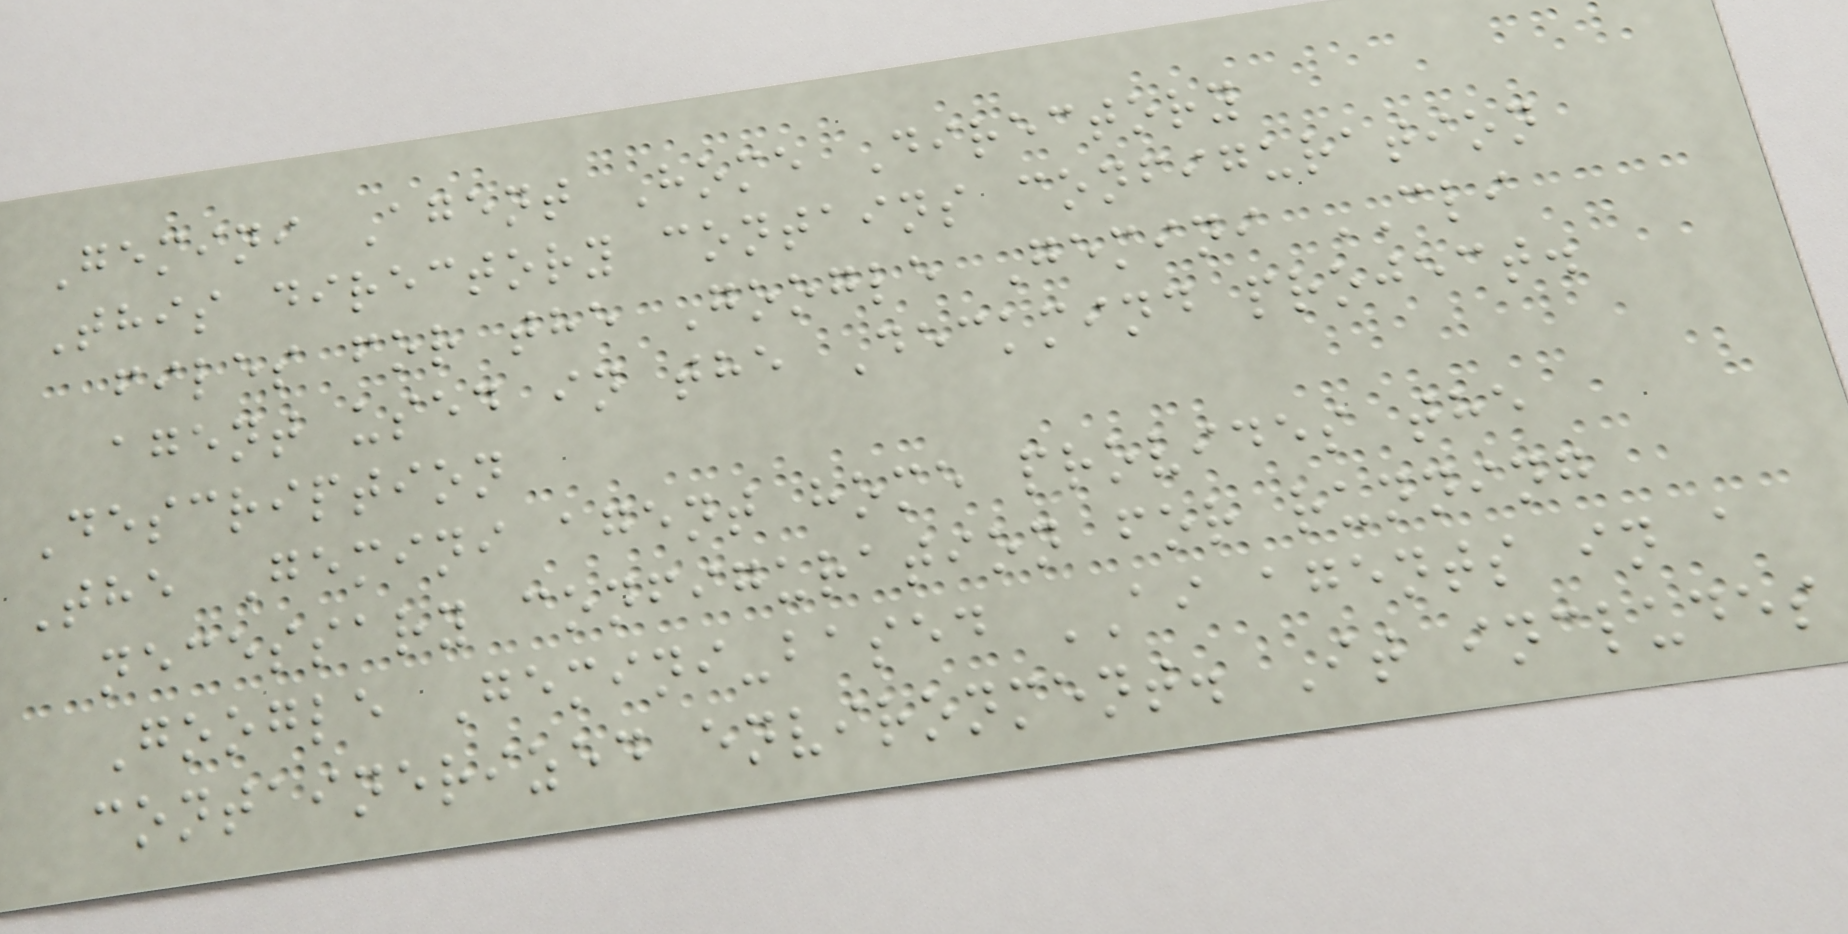Gemini Agent Home Directory
This directory contains configuration
files for the Google Gemini CLI
agent used in the Deckmind project.
Description
The Gemini agent home provides the
necessary configuration for running
Google Gemini-based AI agents in a
containerized environment. It includes
